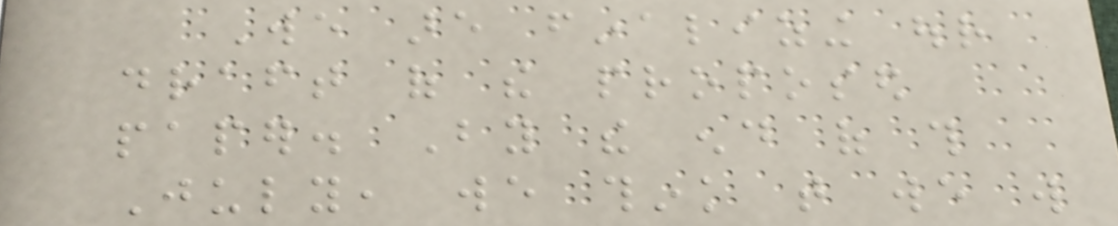We are finalizing our
draft of the proposed
paper. By the end of this
July, we think that we will
